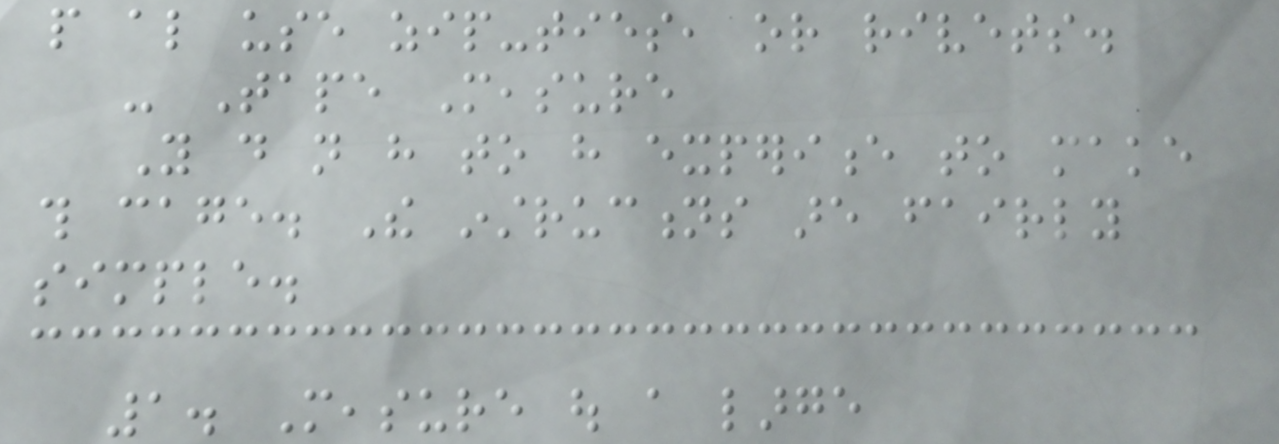people also use zip-ties, or rivets.
- Tape Measure
You do not have to have experience to make
this cage. The instructions are fairly
simple.
1. Measure out a large
